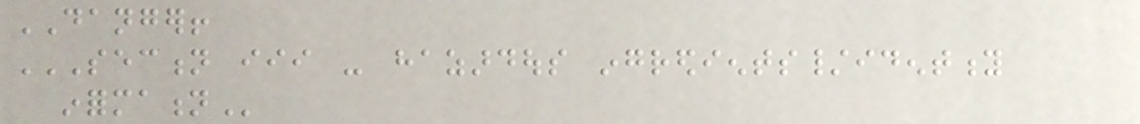DANGER!
SECTION III - HAZARDOUS INGREDIENTS/IDENTITY
INFORMATION
